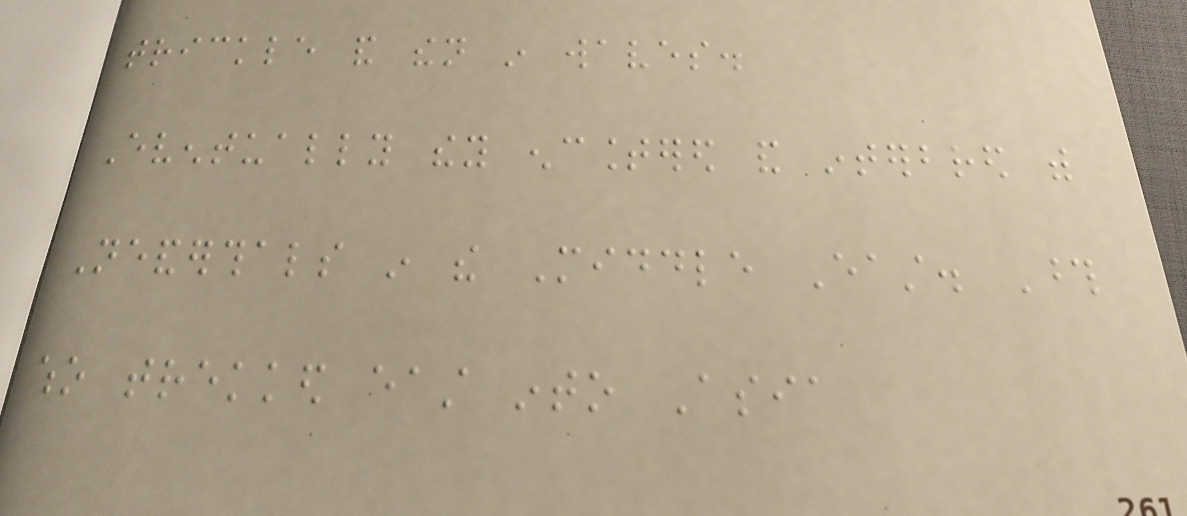trickle and then in waves.
Eventually they encountered and interbred with
Neanderthals in the Middle East. Those
who trekked east into Asia
